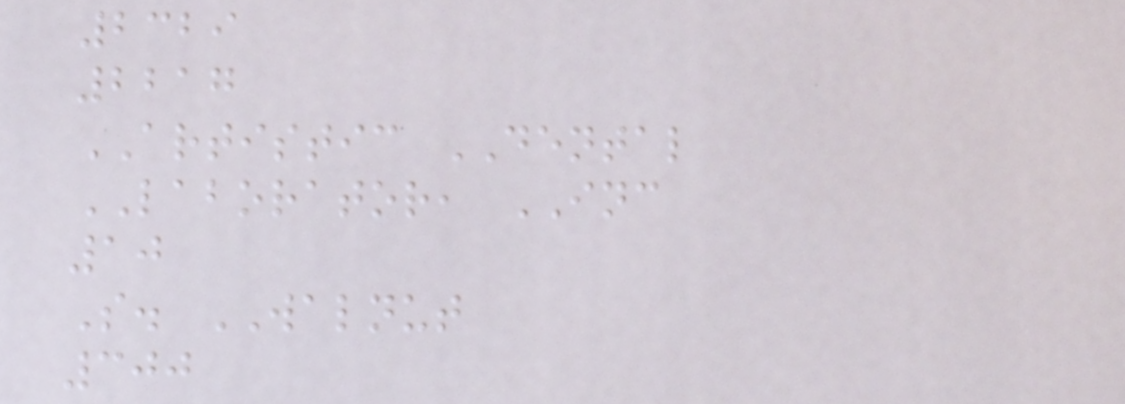2329
2217
ARTISTIC DENTAL
LABORATOR, INC
10
S. WALNUT
300
